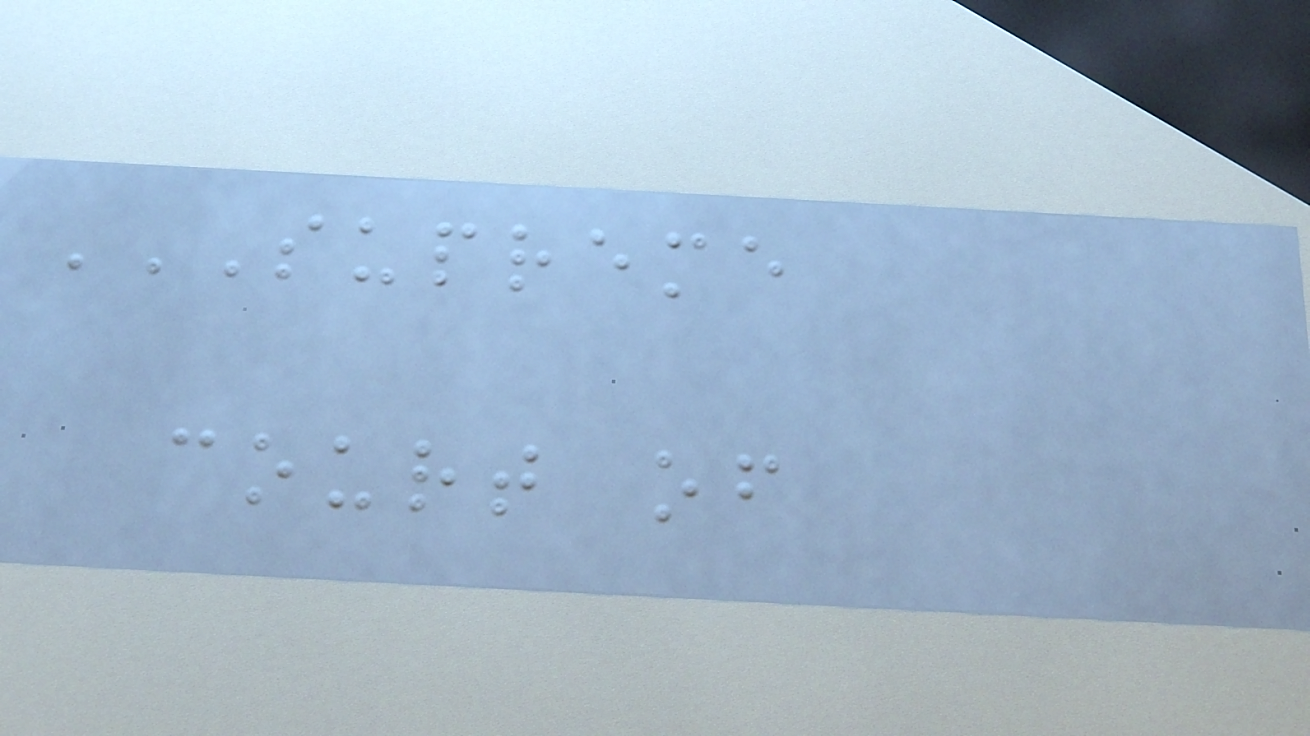SUPREME
COURT OF
